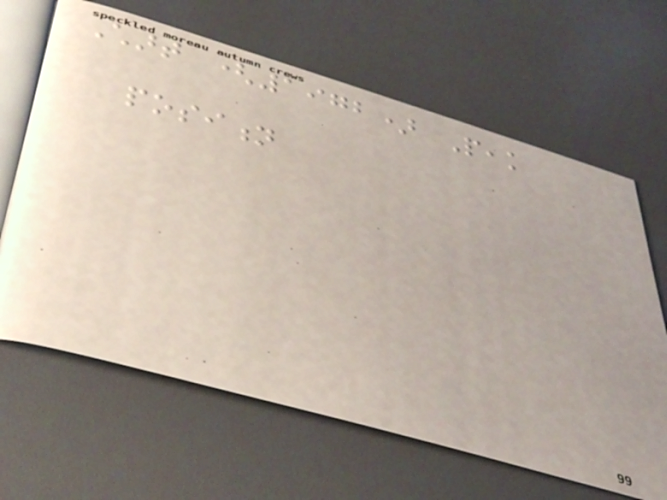Chart (1972) Peak
position
